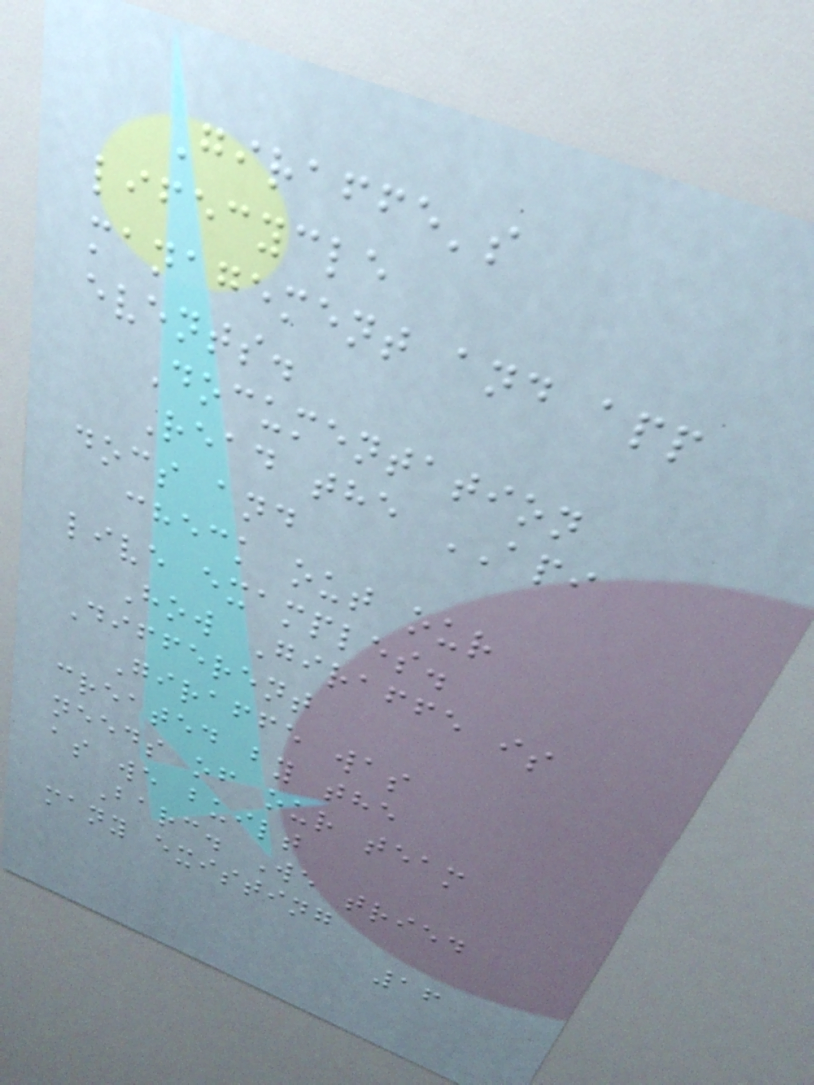Giraffe's
lifecycle
management and app
events.
Documentation
Read the API
docs and
check out our
live examples.
How Giraffe is
Different
Giraffe was
created by the
needs of our team
as we built
Barc. We tried
many existing
16
